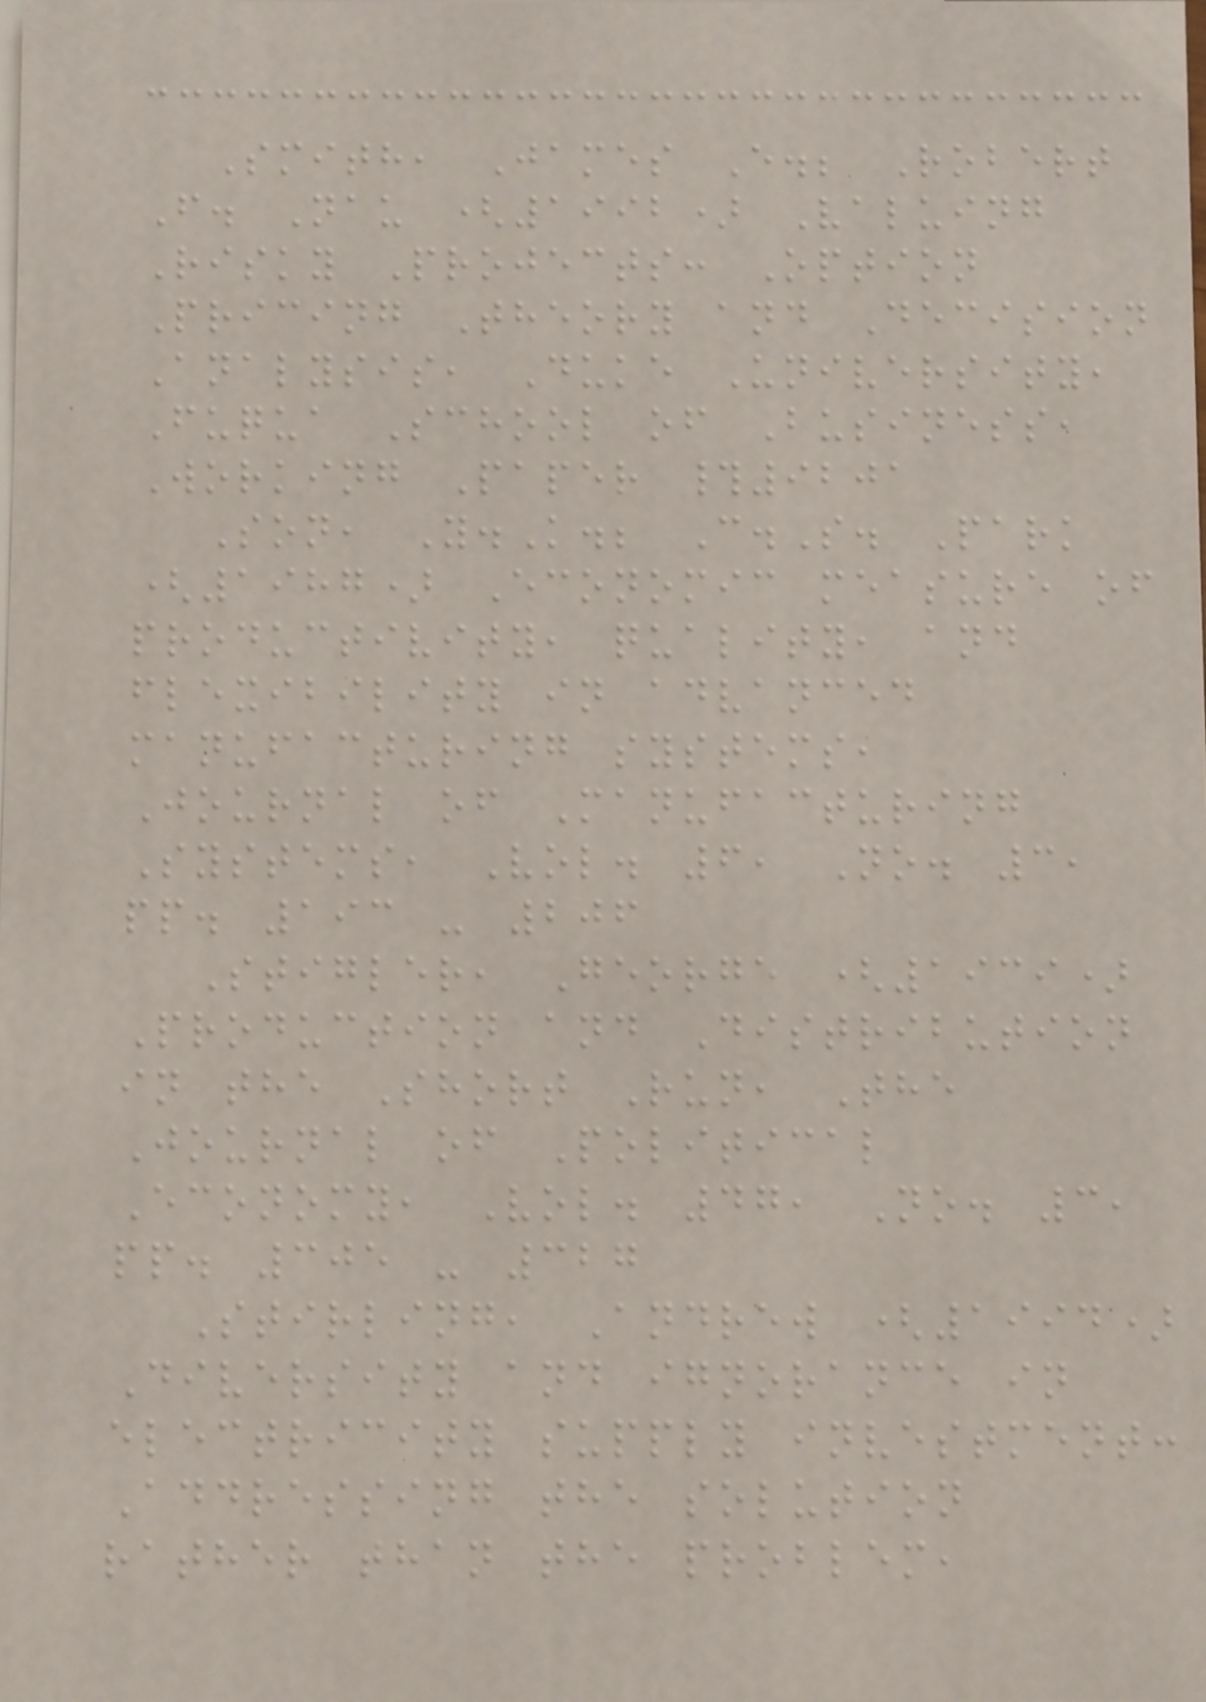Smith, James E.; Robert
F. Nau (1992) Valuing
Risky Projects: Option
Pricing Theory and Decision
Analysis, Duke University,
Fuqua School of Business,
Working Paper #9201
Son, Y.K.; C.S. Park
(1987) Economic measure of
productivity, quality, and
flexibility in advanced
manufacturing systems,
Journal of Manufacturing
Systems, Vol. 6, No. 3,
pp. 193 - 206
Stigler, George (1939)
Production and Distribution
in the Short Run, The
Journal of Political
Economy, Vol. 47, No. 3,
pp. 305 - 327
Stirling, Andrew (1994)
Diversity and ignorance in
electricity supply investment:
Addressing the solution
rather than the problem,
